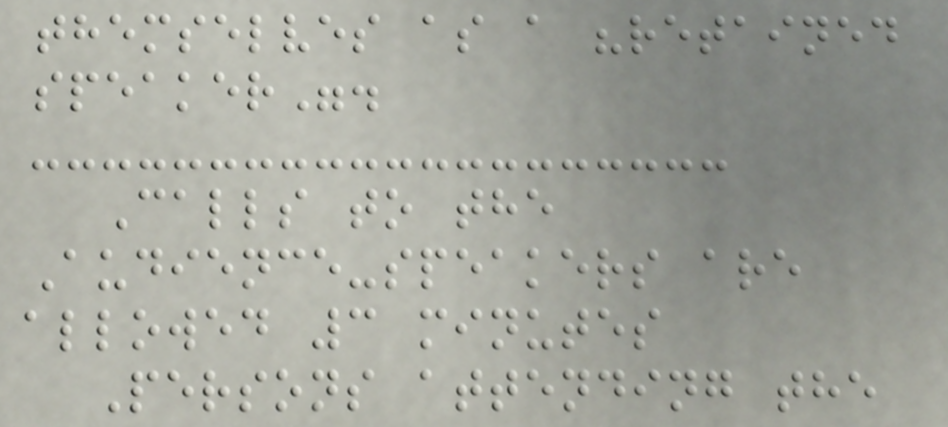themselves as a "retained
speaker".
Calls to the
Audience-speakers are
allowed 3 minutes
Persons attending the
